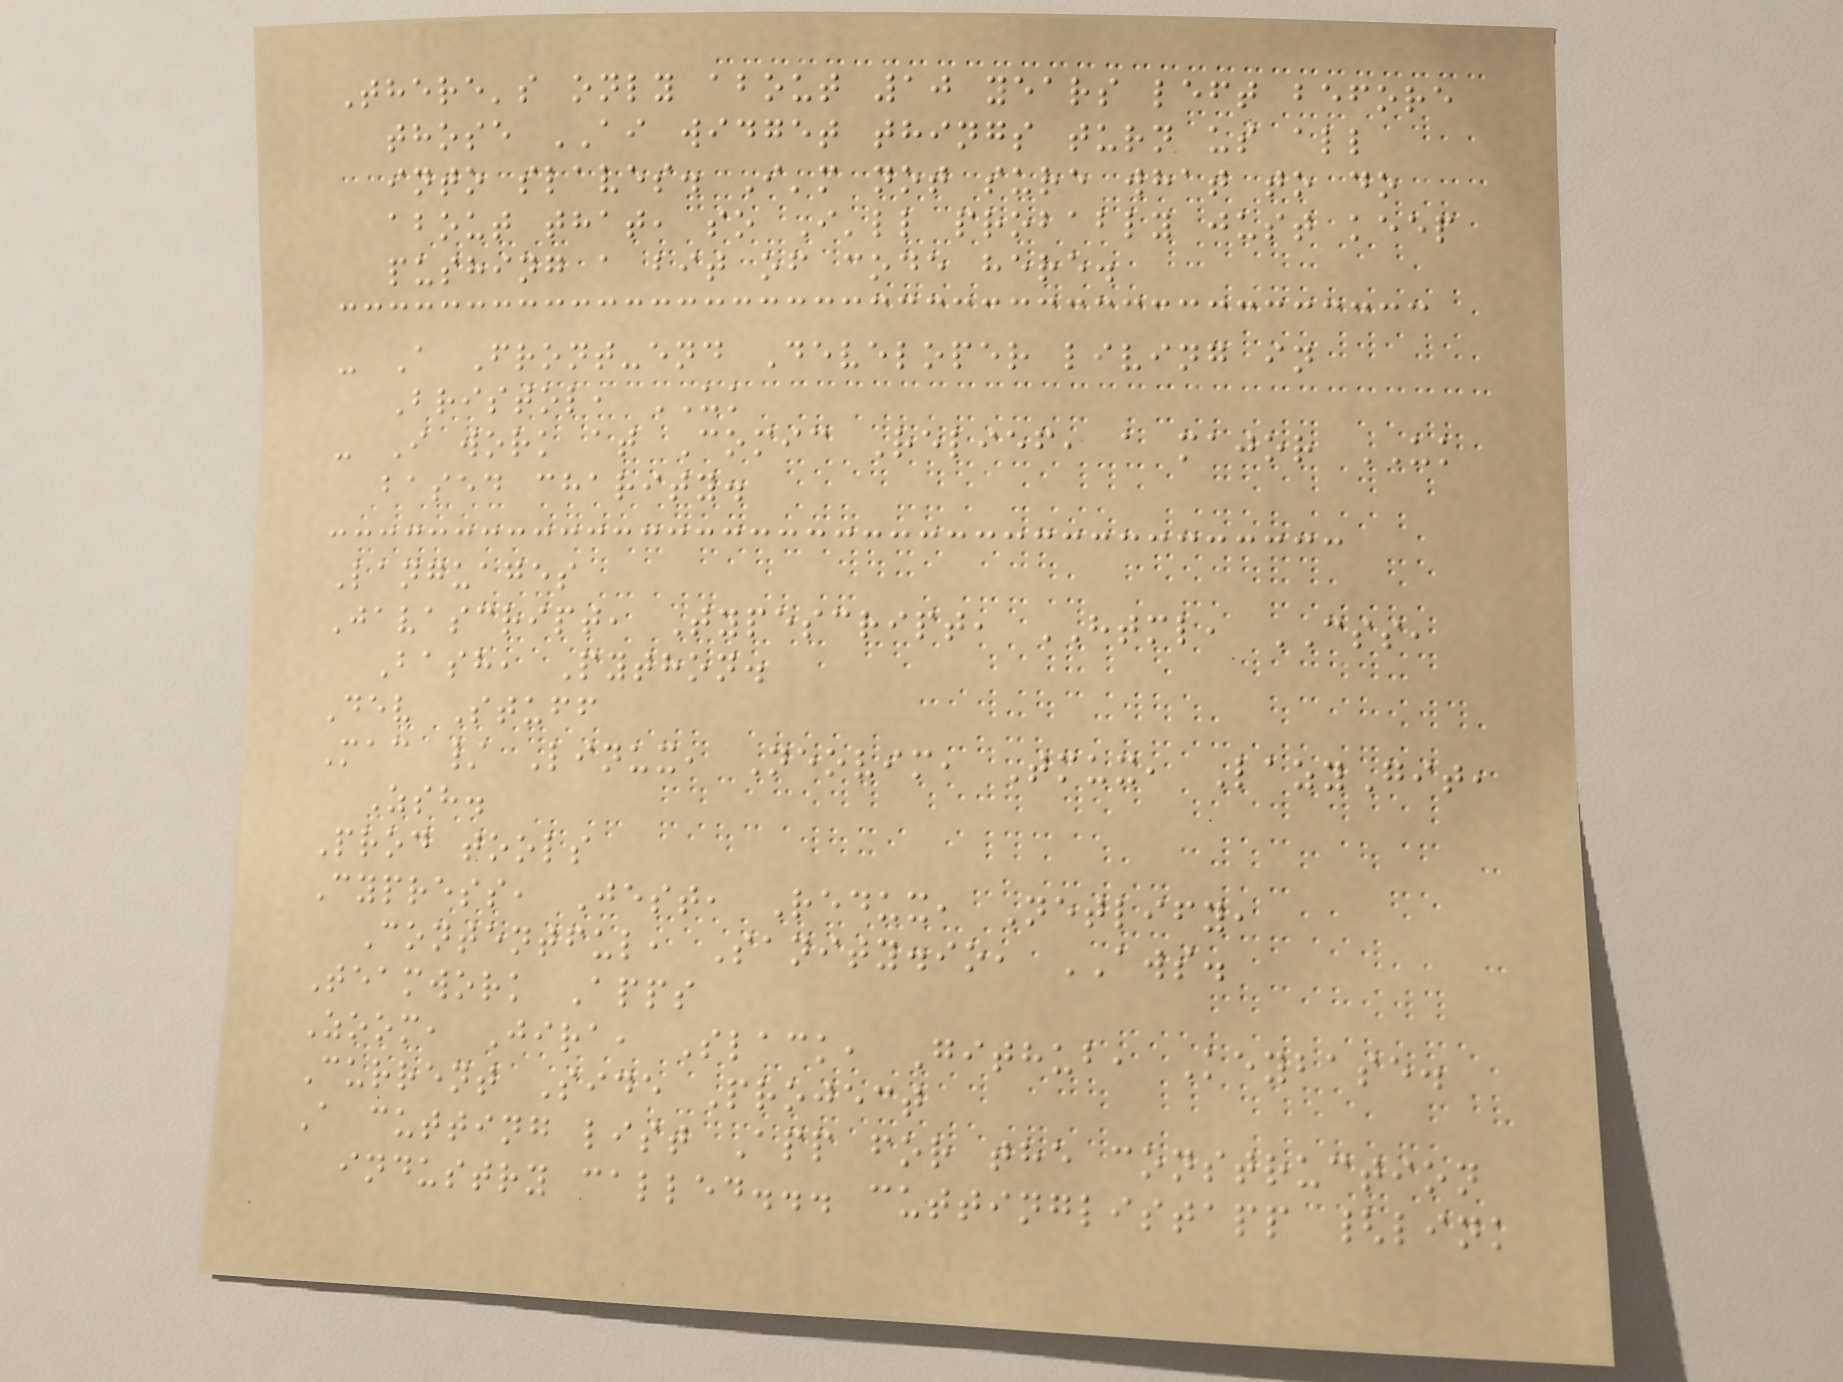There's only about 10 years left before
those AI widget things turn us all
into slaves. I'm not sure what to do
about that, so I'll probably just keep
pushing a bit of code here.
- A Front-end Developer living in
Bristol, UK
- I work at Comic Relief, a major UK
based charity.
Languages
Javascript, Typescript, HTML, CSS,
Bash, Python.
Dev Stuff
Mac / Linux, Neovim, Tmux, LazyGit,
Zsh.
Prod tools
Cypress, Jest, Redux, Netlify,
Contentful, Sanity.io, AWS.
Teamwork Apps
Zoom, Jira, Slack, Github, Keybase.
Current Side Project
A cutting list App for the construction
industry called... cuttinglistapp {link
